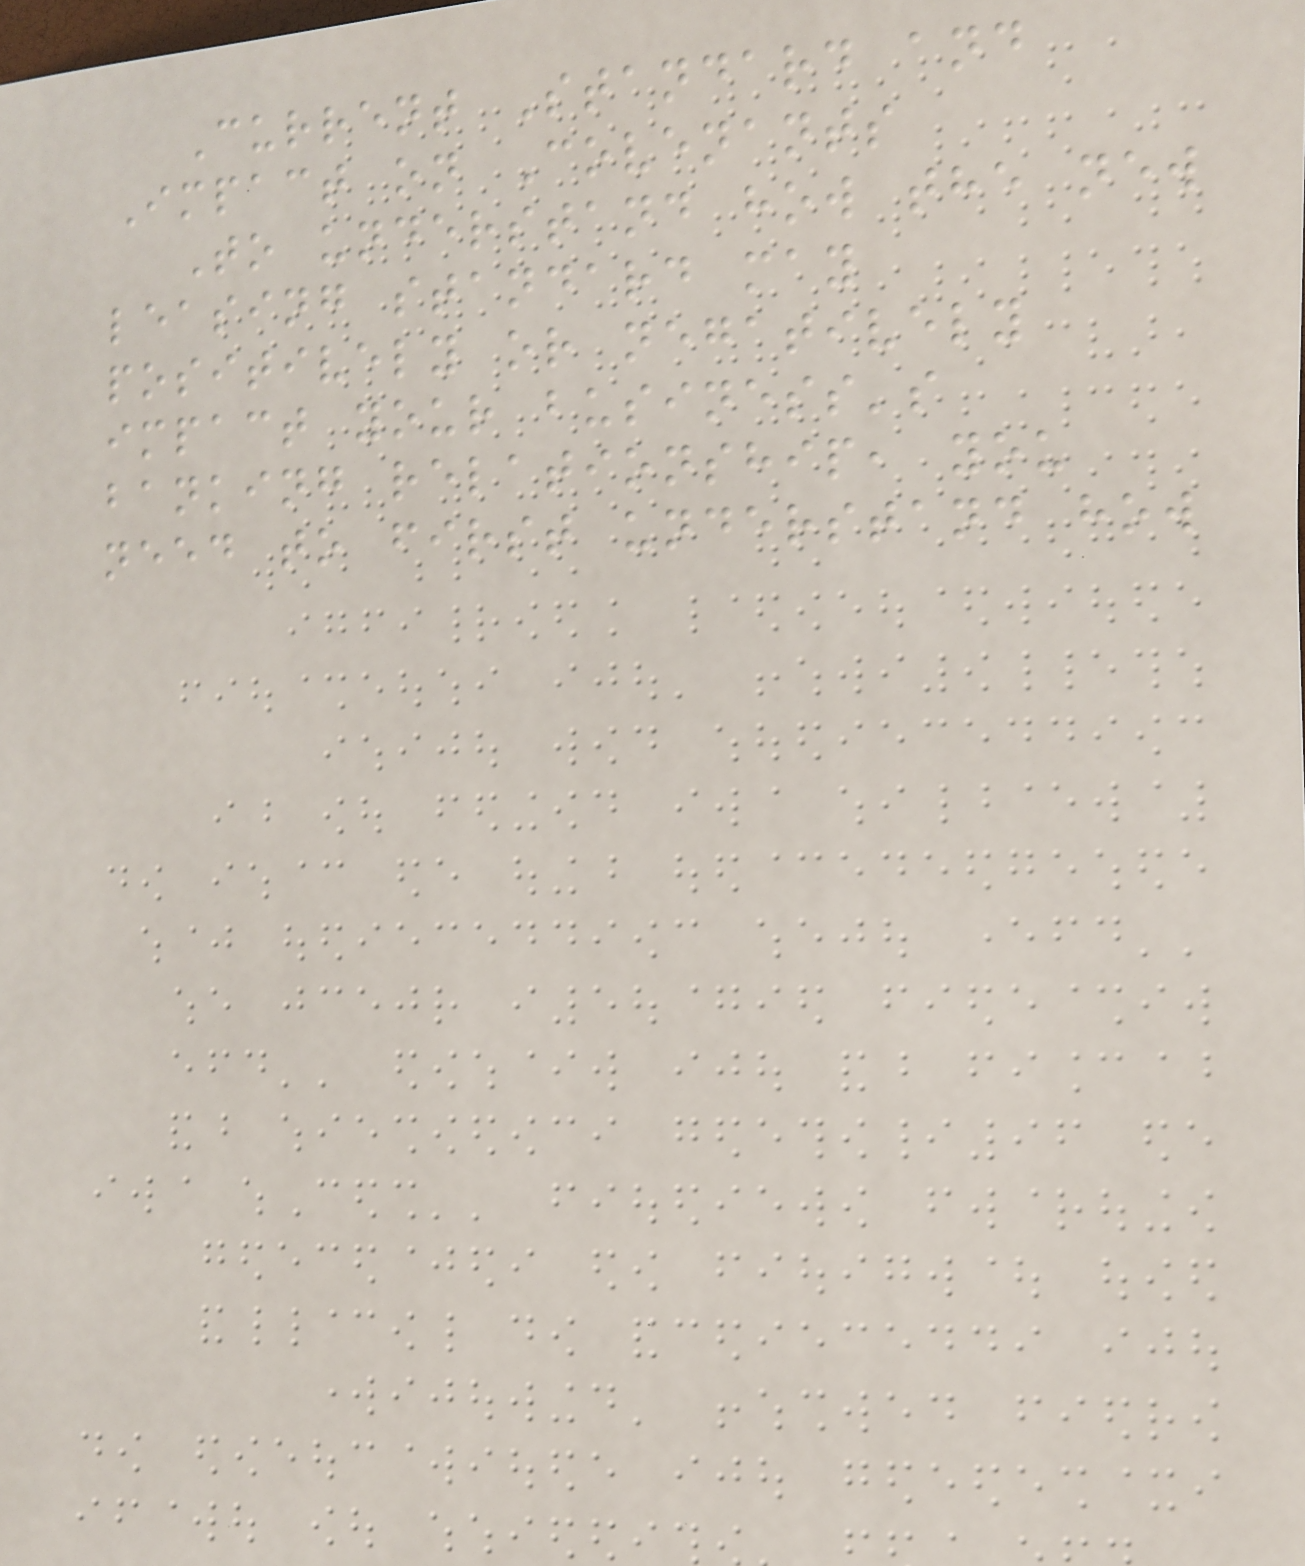Current Standard and
Impact on Covenants
To understand how the new
leasing standard may
positively or negatively
impact your business's
banking relationship, you
need to first understand how
